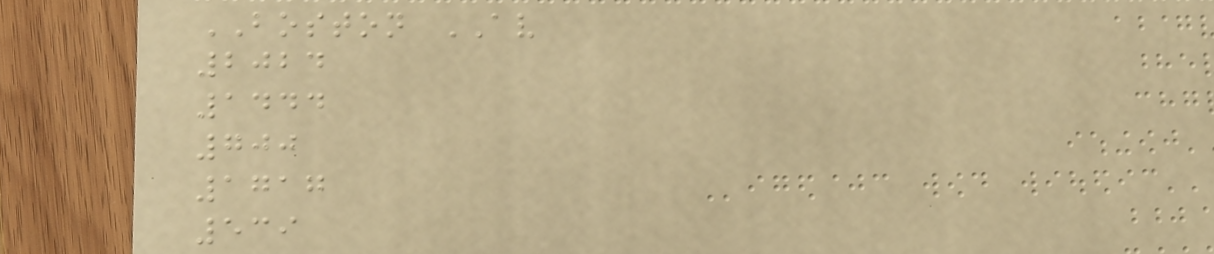BOSTON AV
2024
1444
700
1717
539
